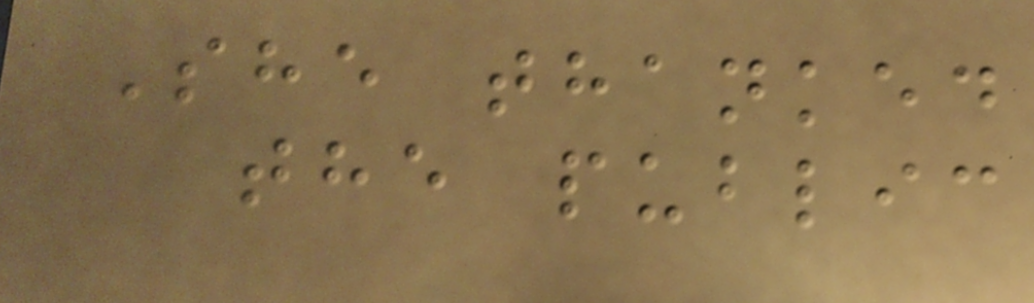She thanked
the public
